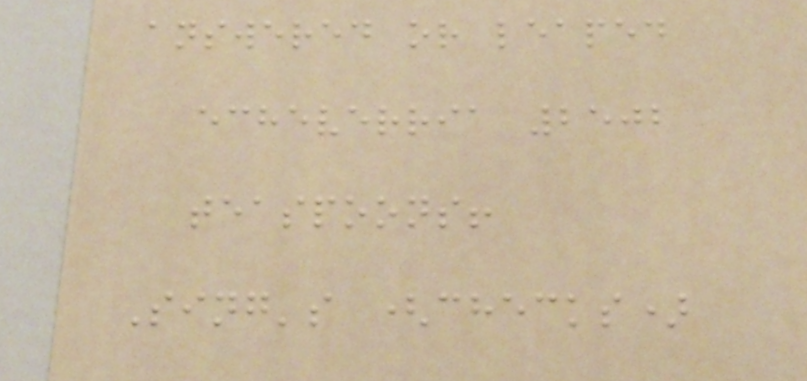answered or leaped
echeverria 2502
teaspoons!
Sing's (checks)
